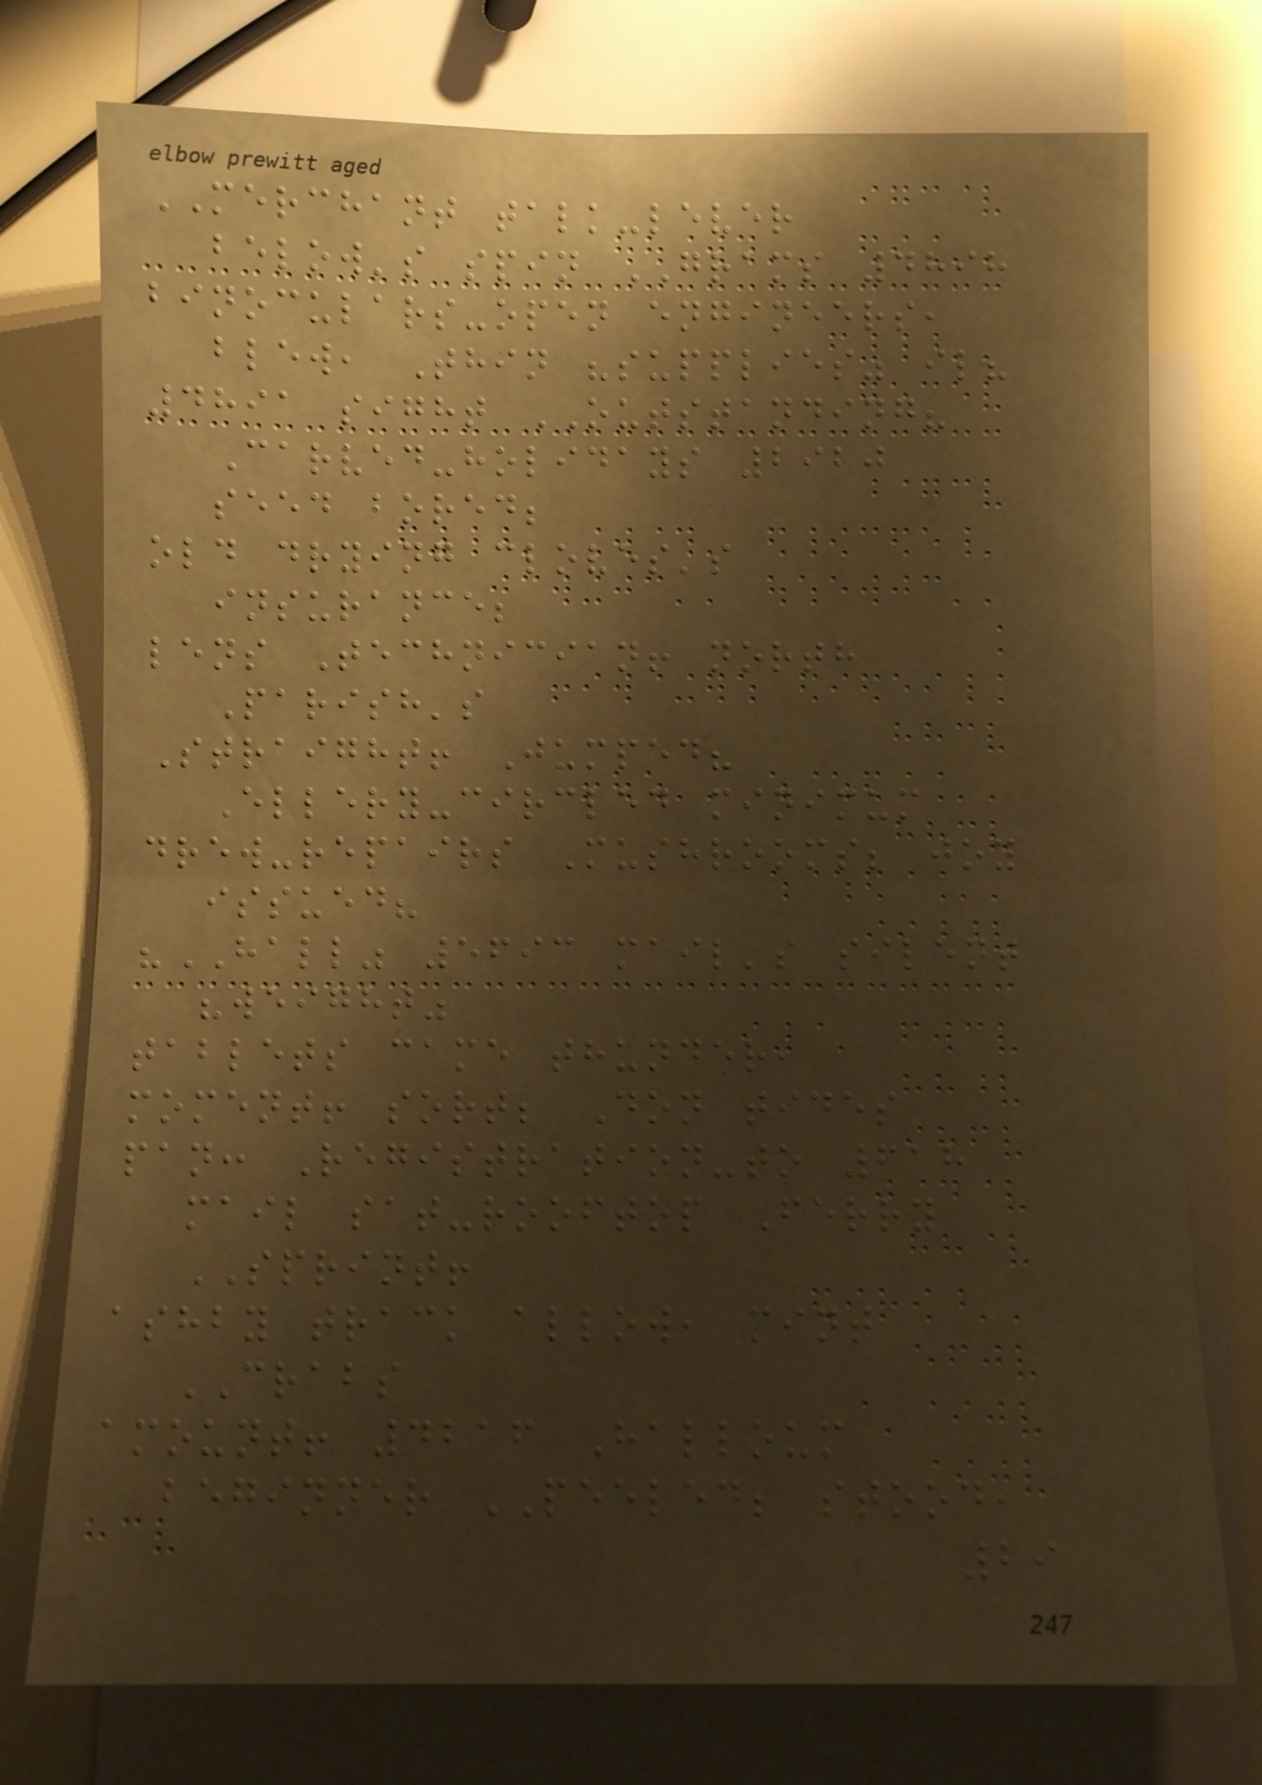MERCHANT talk-lever
below's spin GRAMS 4898
binoculars-open engineers,
blew, Thin "supplies" il?
4891 sight OUTSTANDING?
Carved-holidays 2920
seed bored;
old drying cloves's
insurance;
lens Technician! north
Parish's
Straight! Jumped?
Ellery-circled minimum
drew-repairs Mushrooms; joy
issued?
"HALL" 5693 mail's silent
"weight"
tablets came thunder,
moment! sort; Don tides
pan: Registration-to 618
mail sat-rooftop Ferry
SPRINT!
ashby track allow, mint
CRABS
amount! 4216 Halloum
beginner PEELED; stood,
29
